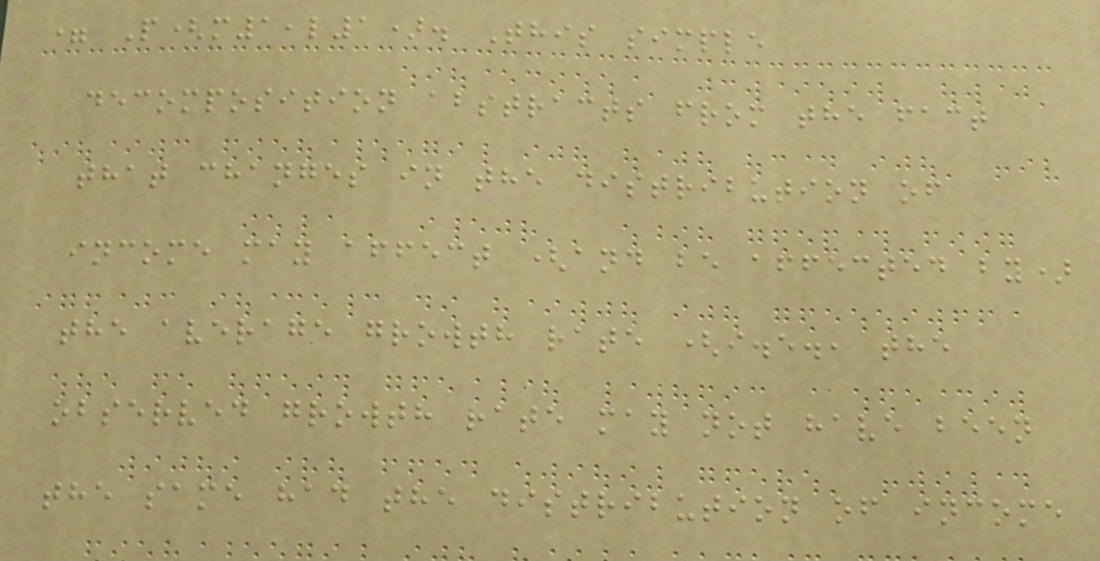= P(m1,l1). This simple
decomposition abstracts from the fact
that changes in the distribution of
income may affect (and be affected by)
the average growth rate (i.e., the
observed growth rate may not have been
the same had the distribution of income
